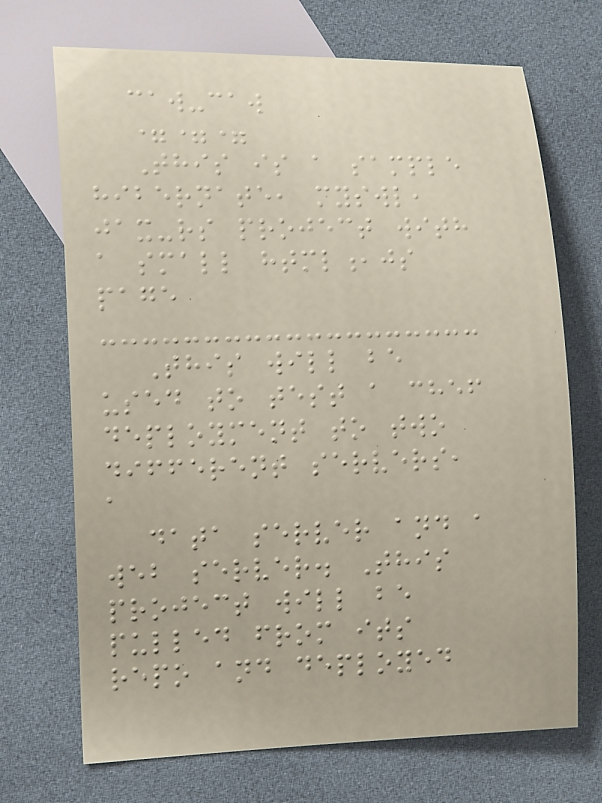caw-caw
===
This is a sample
hibernate, myswl,
jax-rs project with
a small html,js
page
This will be
used to test a chef
deployment to two
different servers,
a
data server and a
web server. This
project will be
pulled from its
repo and deployed
